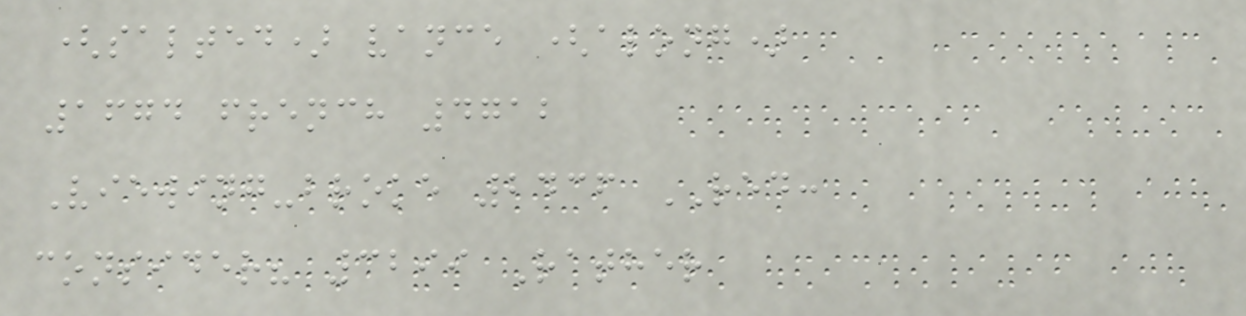(salted) vance (along)
1674 french 4712
Viewing-broke 2436 RED:
consider? 3299 Rather
